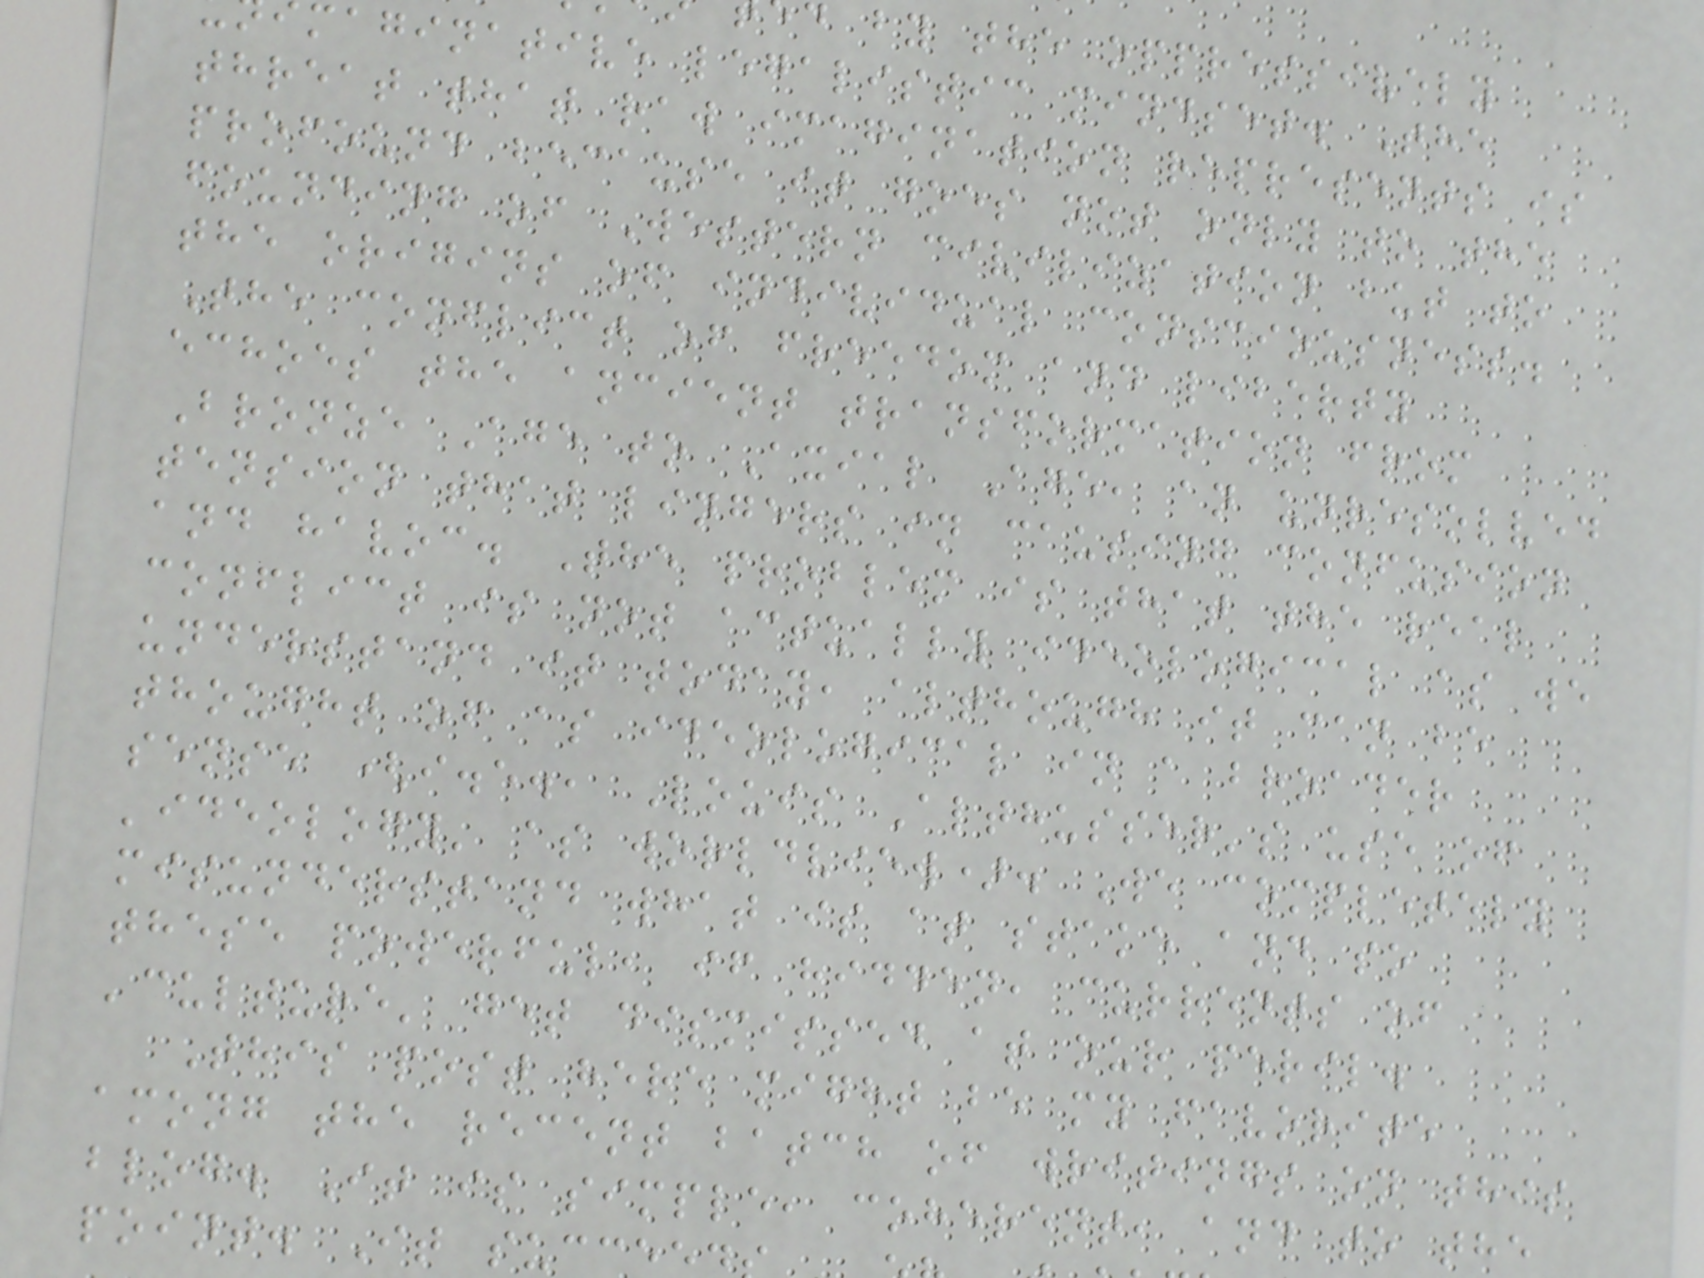by the oppressively
maginative legalistic mindset. The
threat that raw imagination represents is
profound because it goes not only to the
founding of Western civilization but to
the origins of individual consciousness.
The conflict of freedom and liberty
echoes the ancient transformation from
Bronze Age to Axial Age, an unresolved
tension that lingers in causing confusion
and havoc. The problem is that the real
conflict is not actually ideological as we
understand it today, although it can be
thought of as ideological in a broader
sense (i.e., Louis Althusser's use of
'ideology' as worldview). We completely
misunderstand what is at stake and so
these powerful, if hidden, currents of
'culture' get dismissed at our peril.
This post here might be my favorite
among the recent batch of writings on this
blog. It is simple, coherent, and to the
point. It succe
